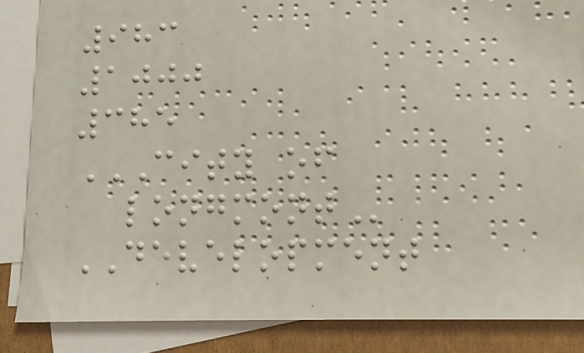983
1000
385
CITY OF
LONGMONT
DEVELOPMENT
